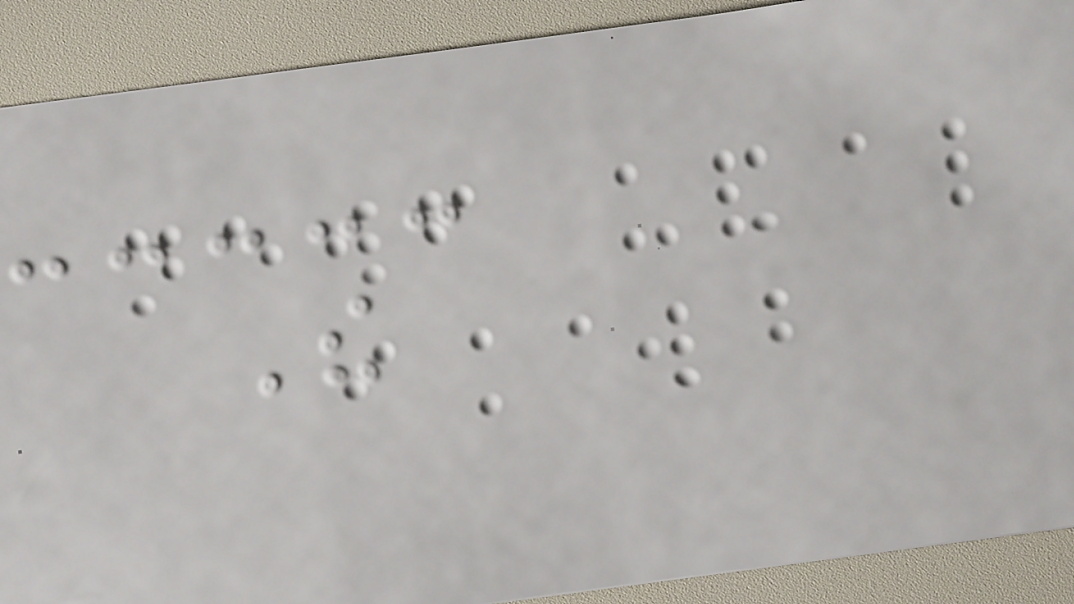The
